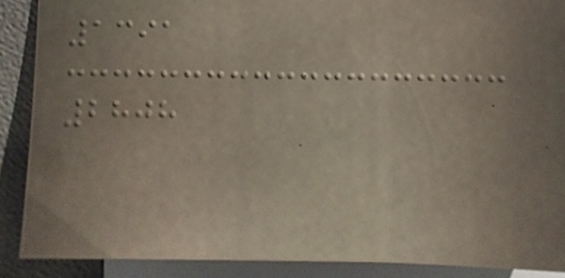1391
2808
